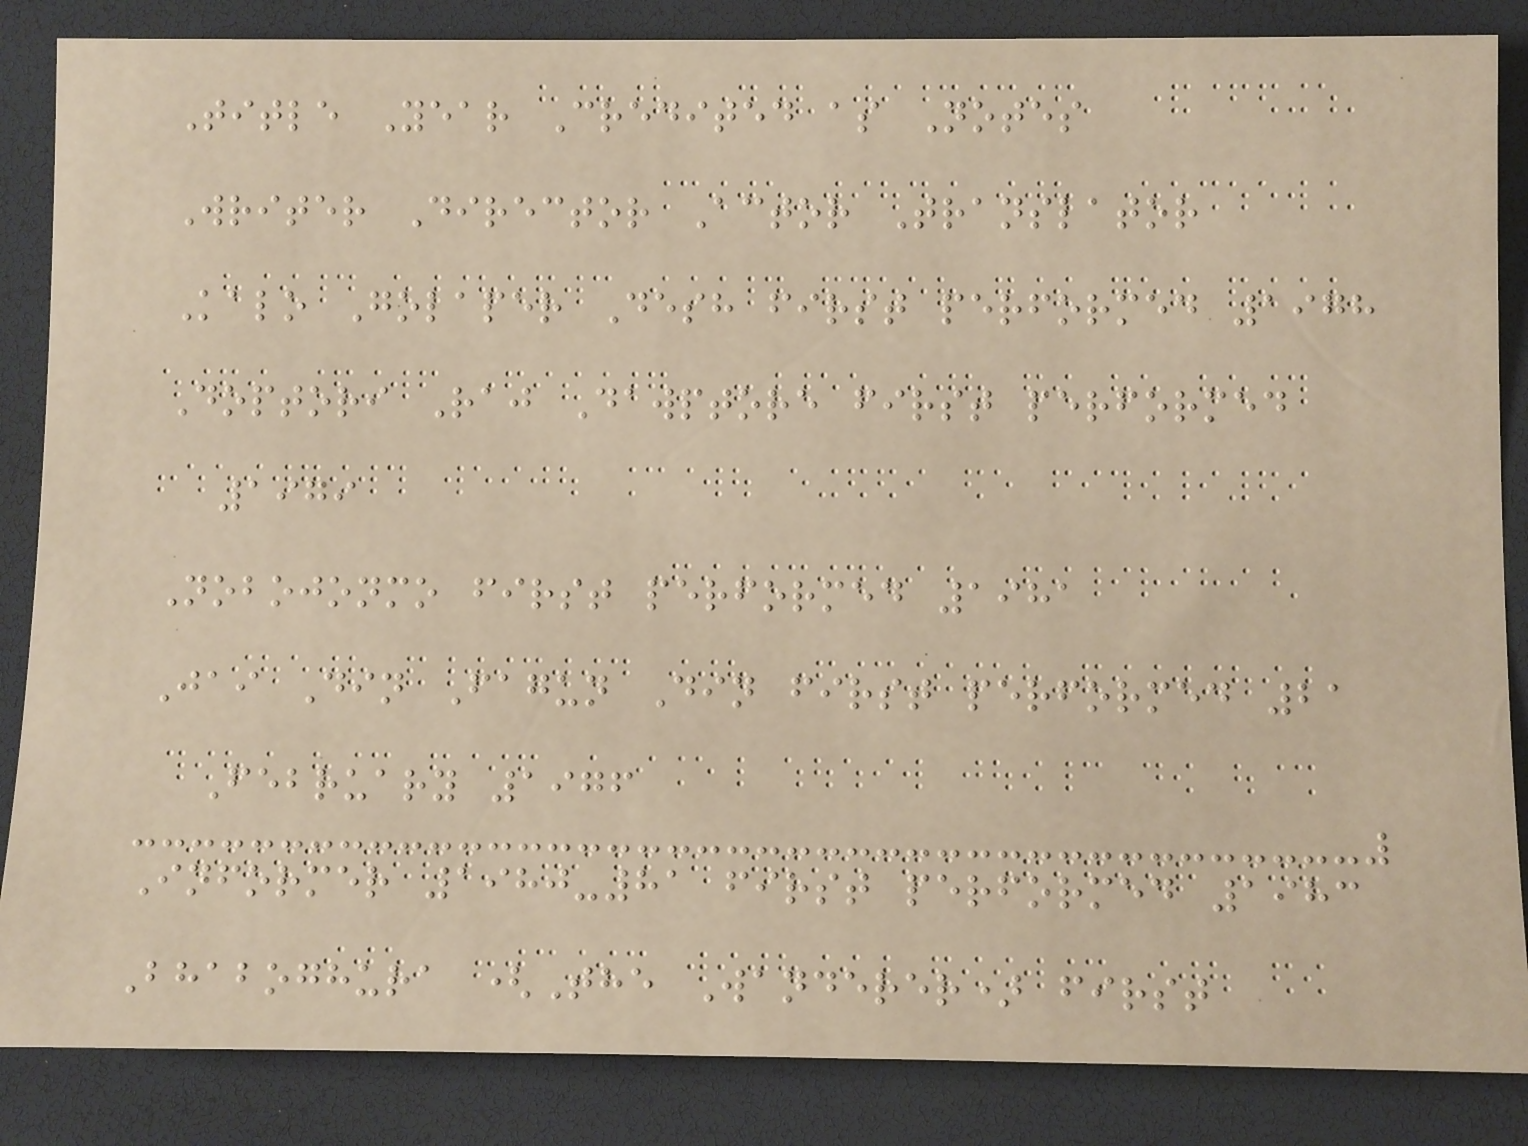Title Year Credited as Notes
Writer Director Actor Translator
Kalo Golaper Desh first performed 1978
Doptori Raj Dawptore first performed
1979
Nobojonmo first performed 1981
Jai Din Fagun Din first performed 21
February 1976
Informer 1980-81 first performed 1983
Bhaboghura (The Wanderer) first
